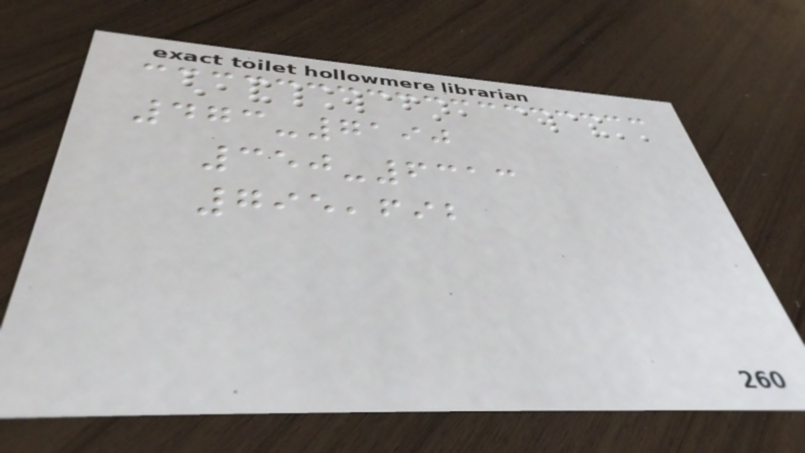473-7190
350-6313
795,692
